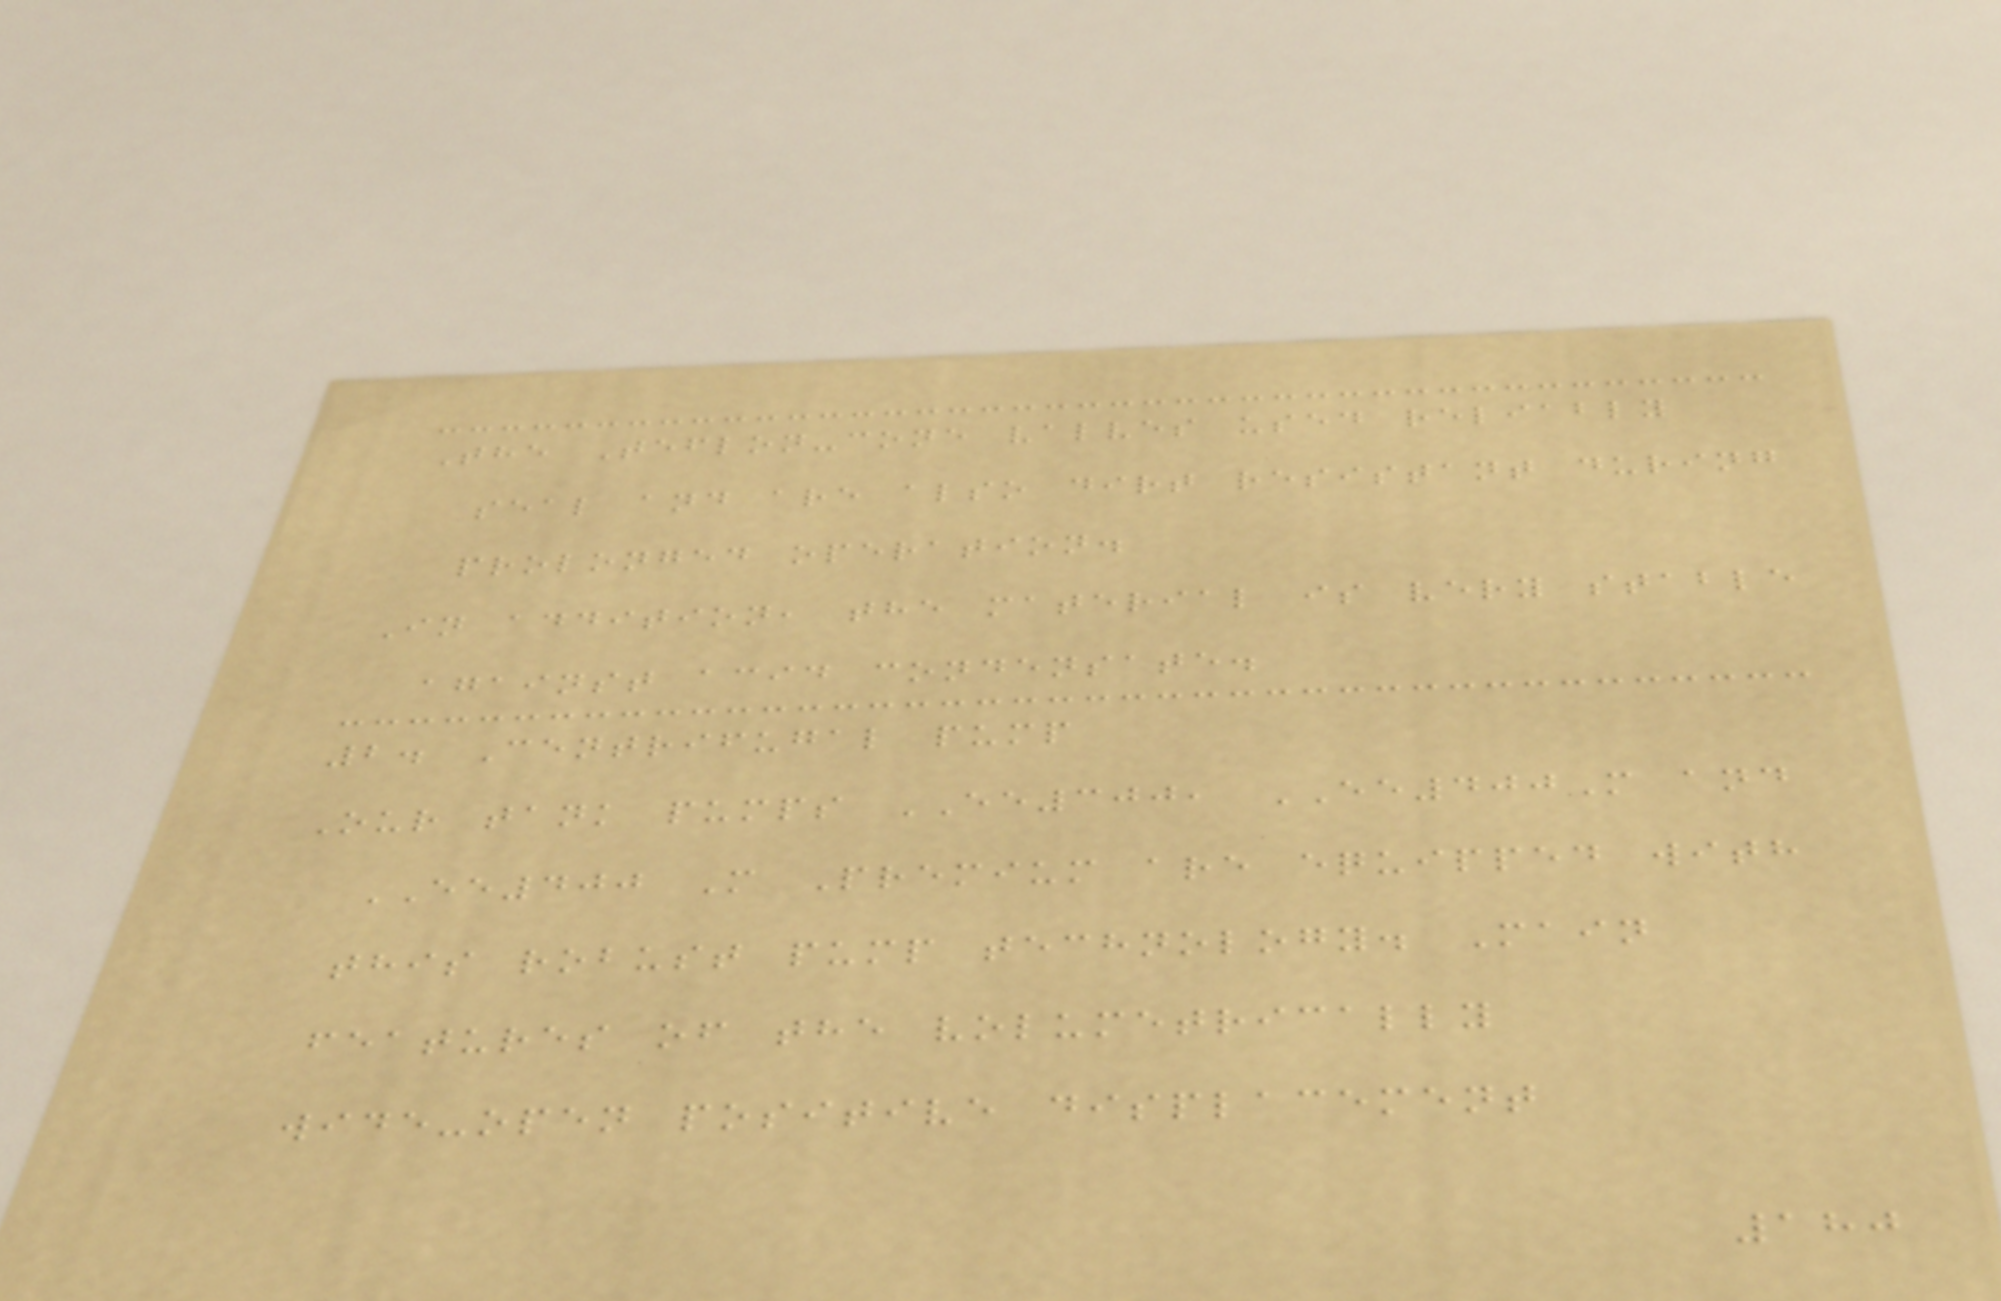The Teflon-cone valves used reliably
seal and are also dirt resistant during
prolonged operation.
In addition, the material is very stable
against acid condensate.
2. Centrifugal pump
Our tank pumps EE300, EE400M and
EE400 M Premium are equipped with
this robust pump technology. Main
features of the volumetrically
wide-open positive displacement
180
